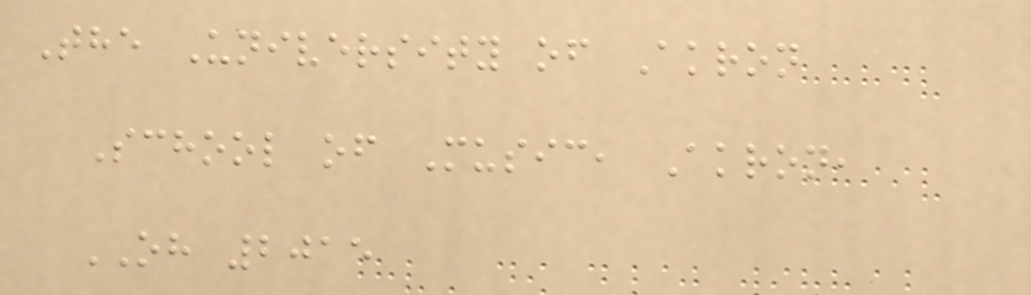The University of Akron
School of Music, Akron,
OH 2015
